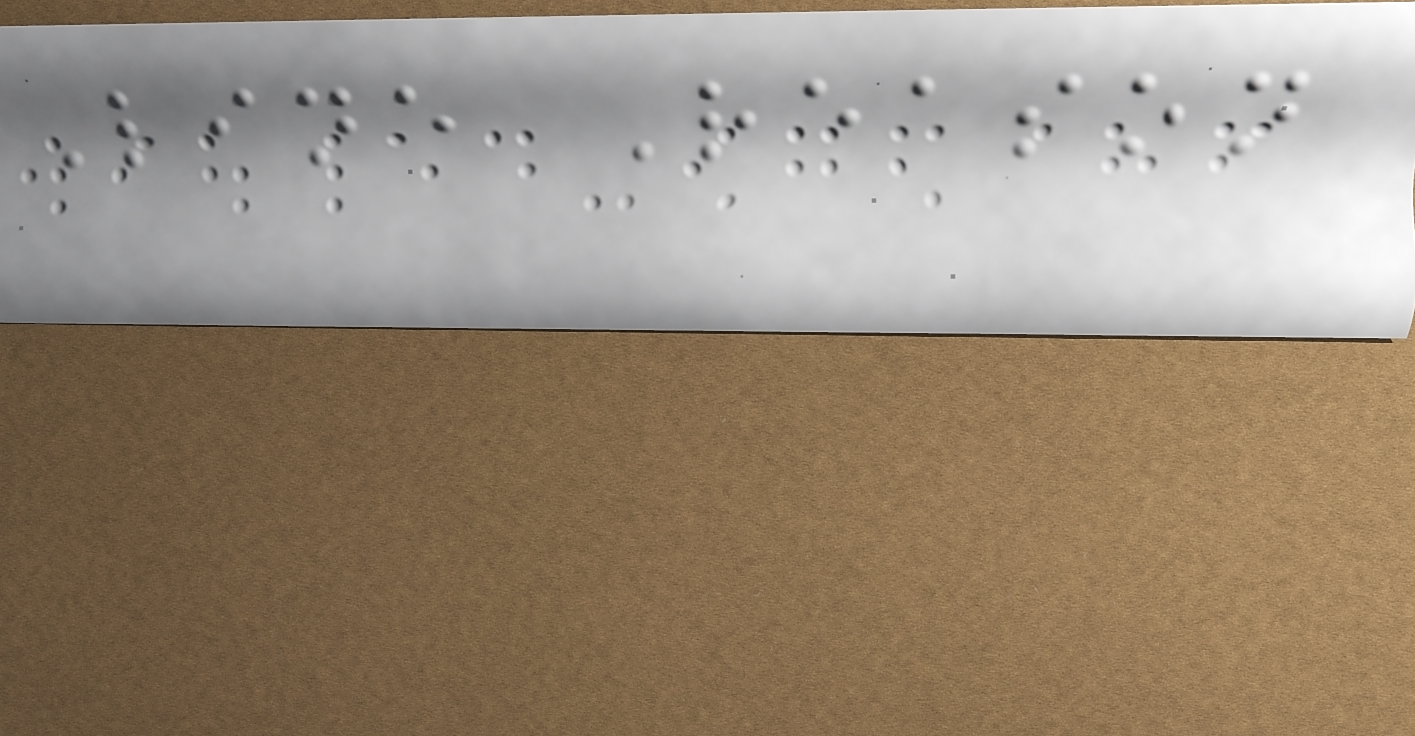Line Reason
